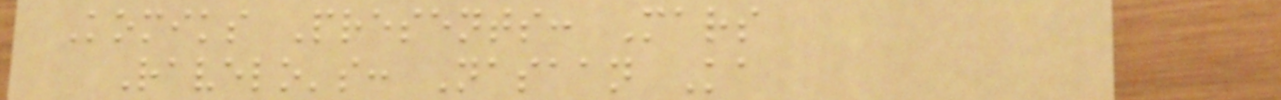Komiks Presents: Mars
Ravelo's: Nasaan Ka
